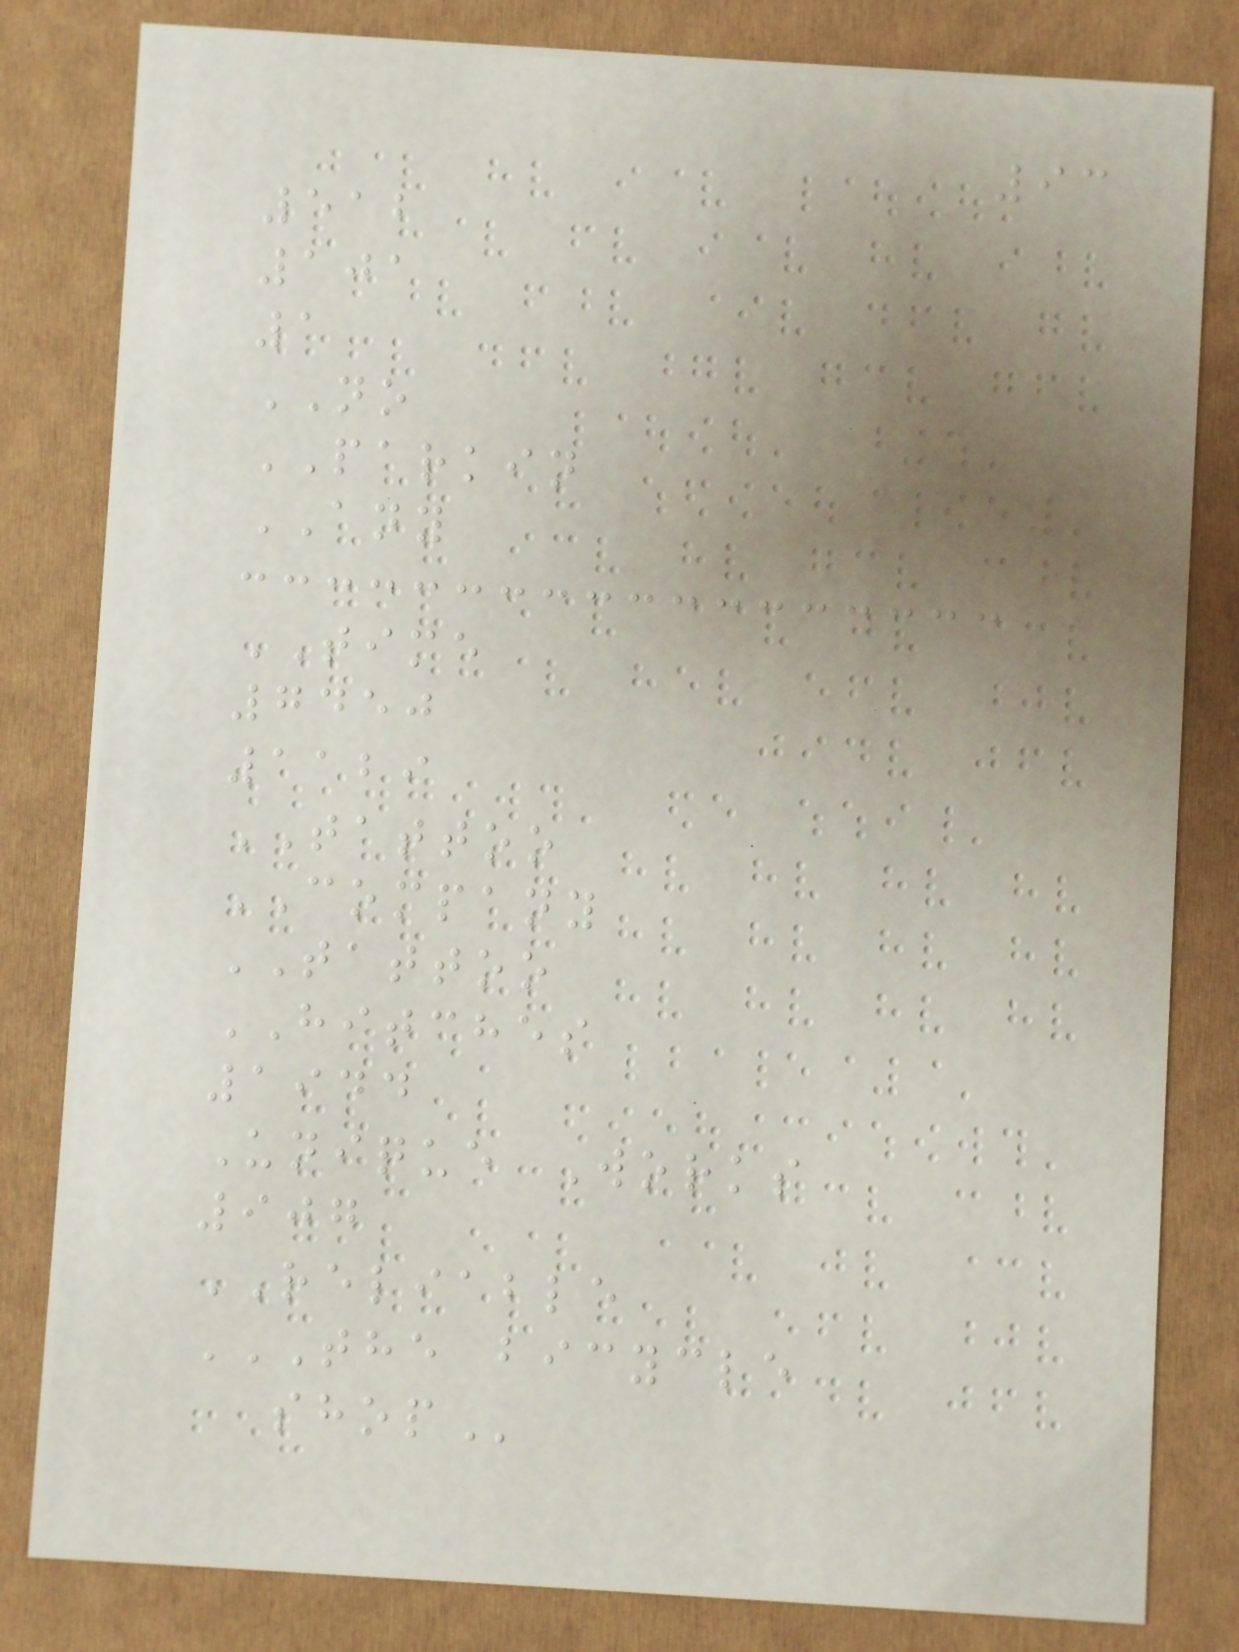93
512
101
1
NO
PARKIN
ANY
TIME
7450
1129
TATTOO
COMPANY
TATTOO
HITCHES
1944
Unique Works
907
RELIABLE
THE BICYCLE
SHOP
